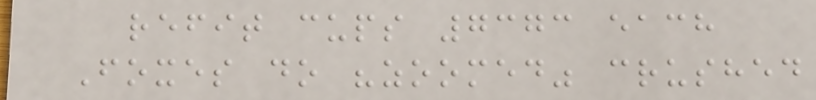refit cups 7373 each
Foxes do "zoomed" crushed
